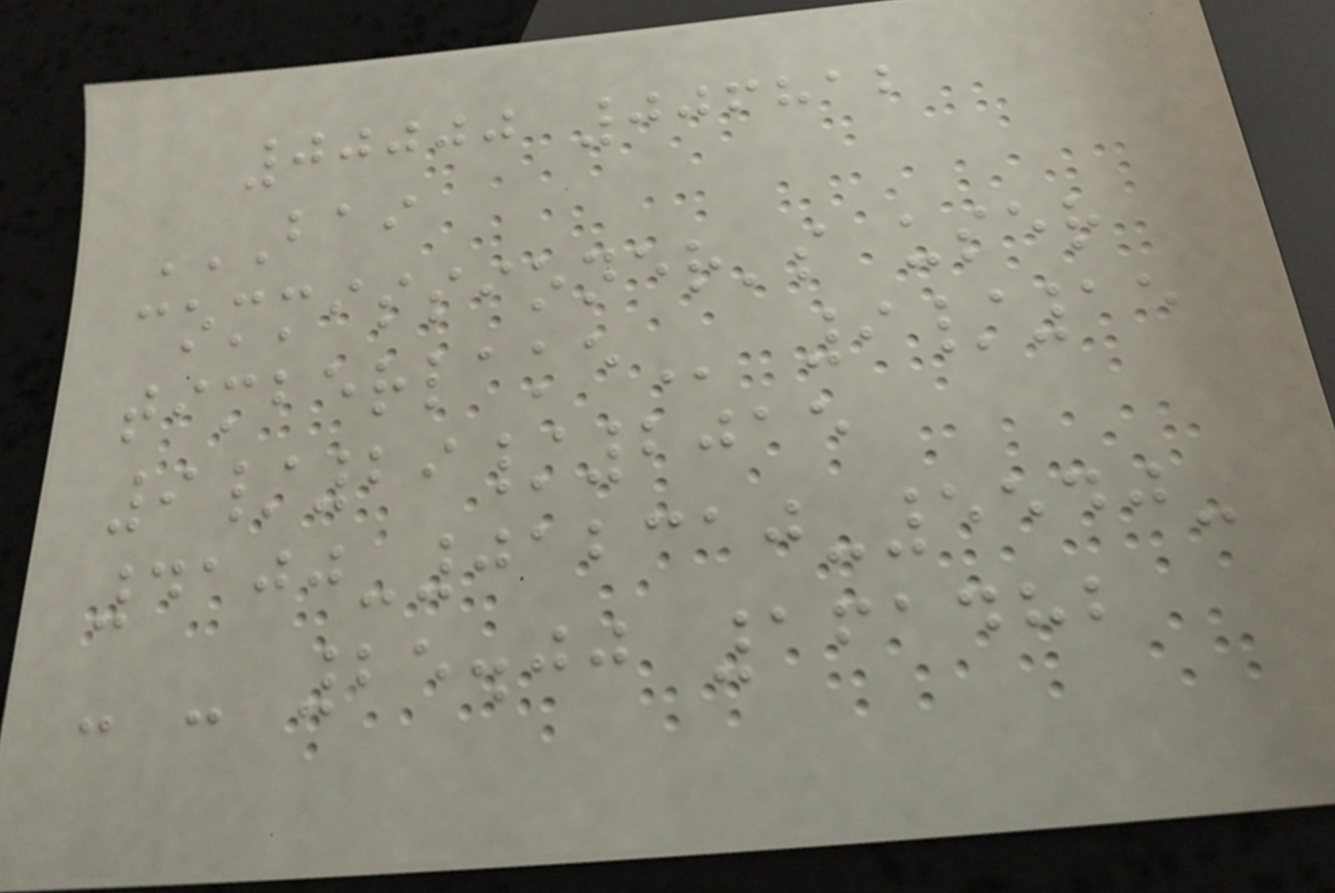00000 006812
BAI
COMMISSIONER'S USER
TIMBERLAKE 9/15
9/29/2015
4100-012310-5540-
- - 25.00 161482
